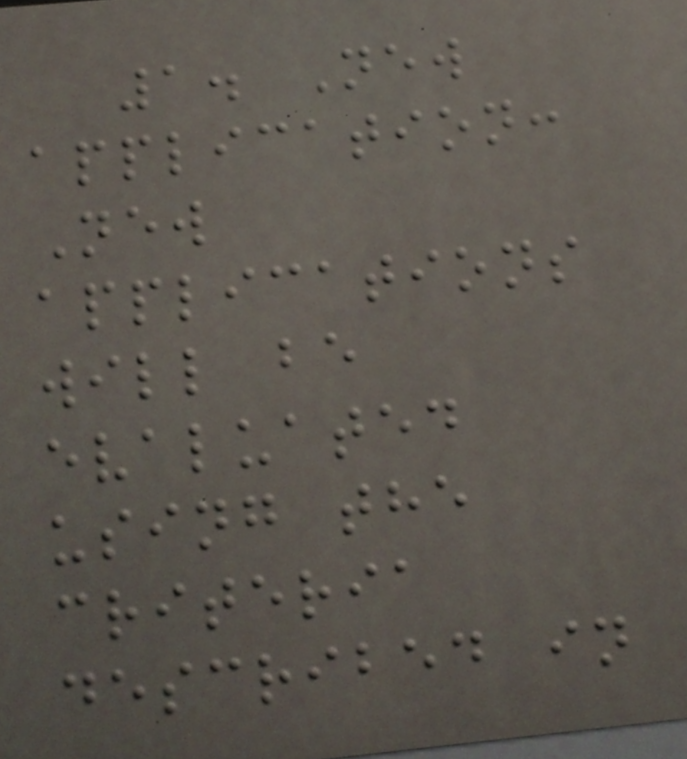1. New
application:
New
applications
will be
evaluated
using the
criteria
described in
